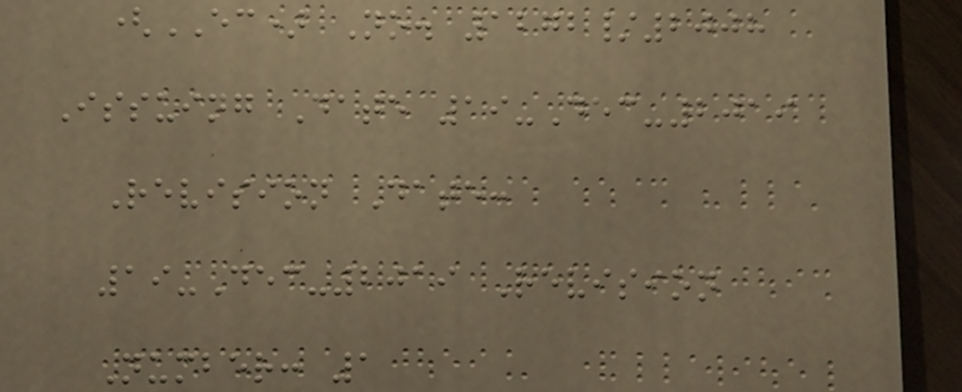(EC) No. 1272/2008
Issuing Date 19-Dec-2019
Revision Date:
19-Dec-2019 Revision
Number: 1
